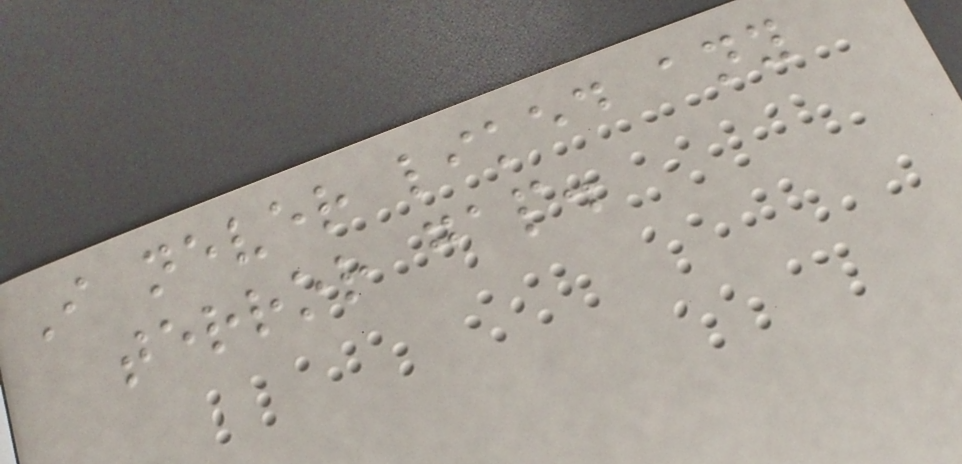I never liked any
terror gap.
